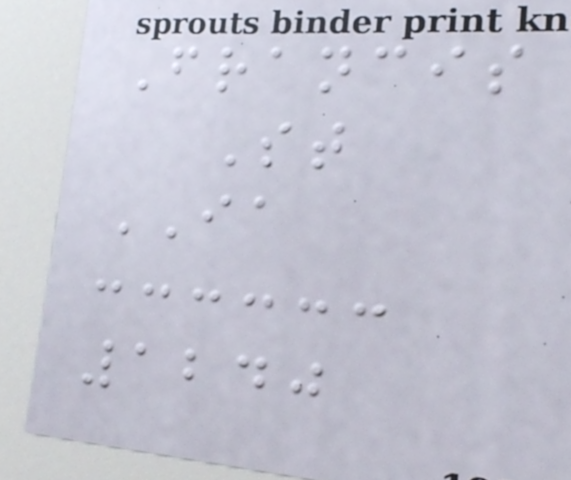Francis
St
IA
1240
